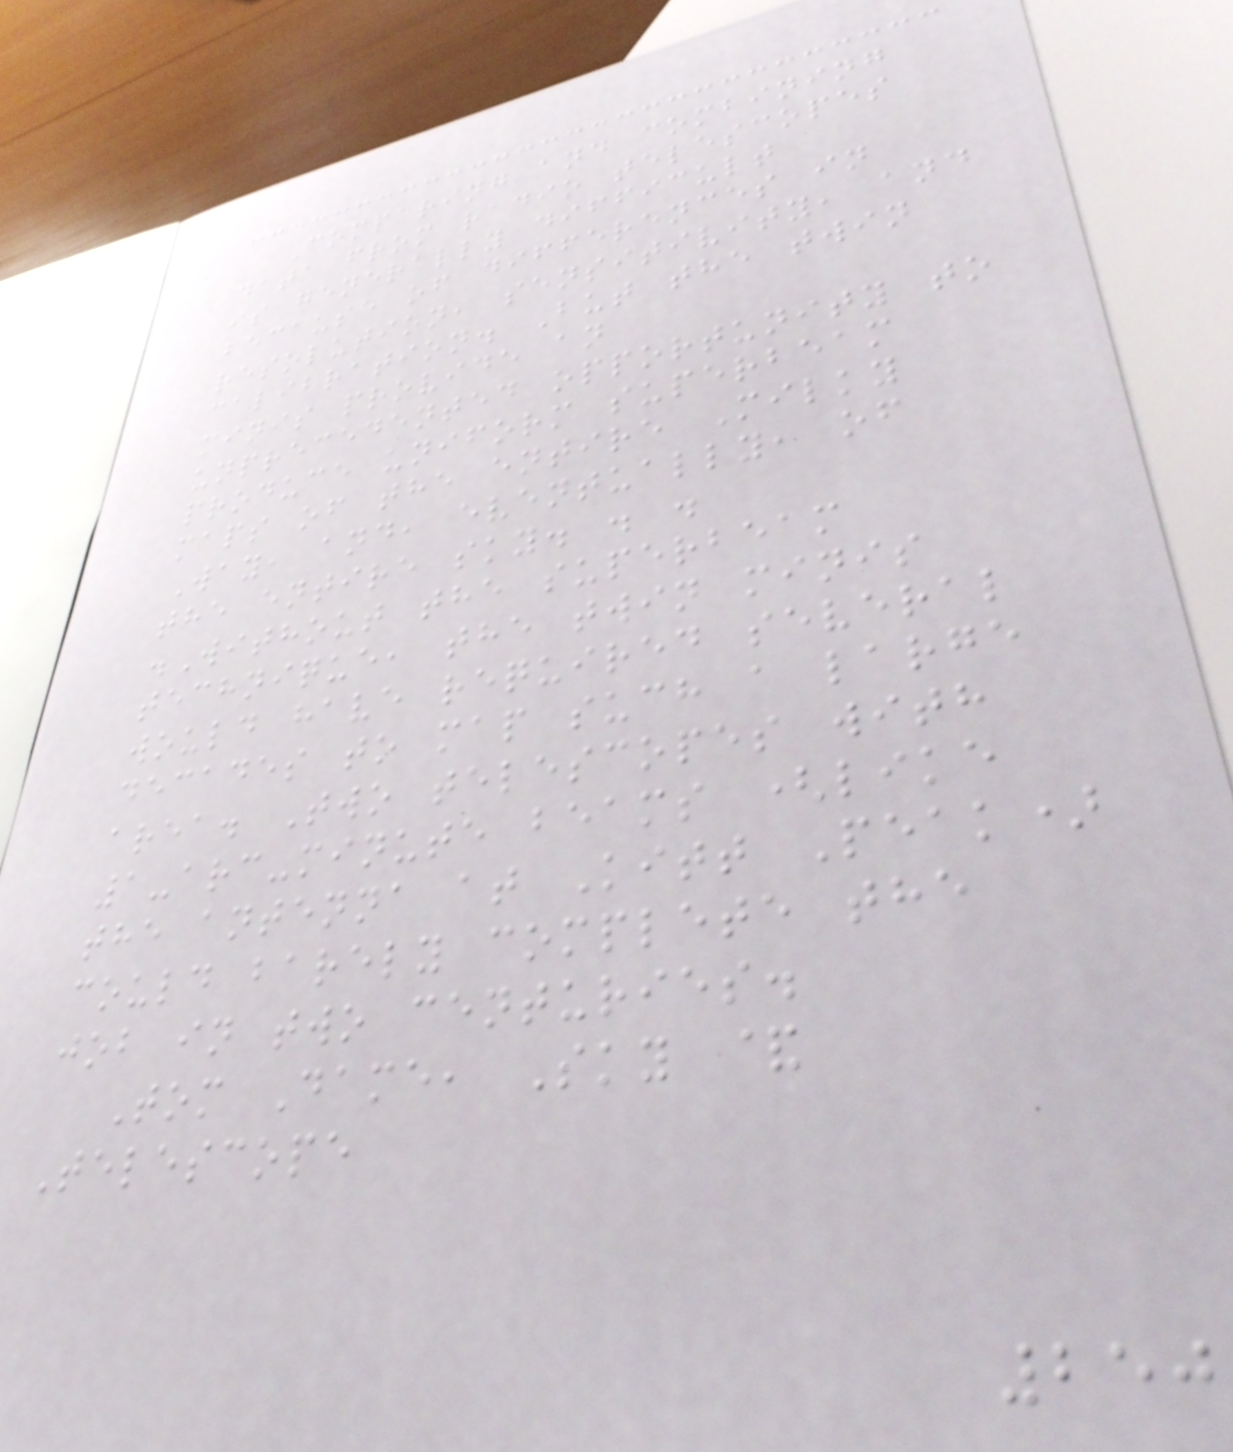Comparing and combining
data from radio telescopes
is generally difficult
because of differences in
resolution, sensitivity, and
calibration. But the twin
minis provide an
unprecedented opportunity to
produce uniform superbeam
maps of the entire Milky
Way, and, eventually, of
the entire sky. . .
.Without the superbeam
technique, the twin minis
would have required several
decades to map such a large
area. Two telescopes with
1-arc-minute beams (like
the antenna at Kitt Peak)
could barely complete the
job in two centuries.
Tom Dame, Sky &
Telescope
250
